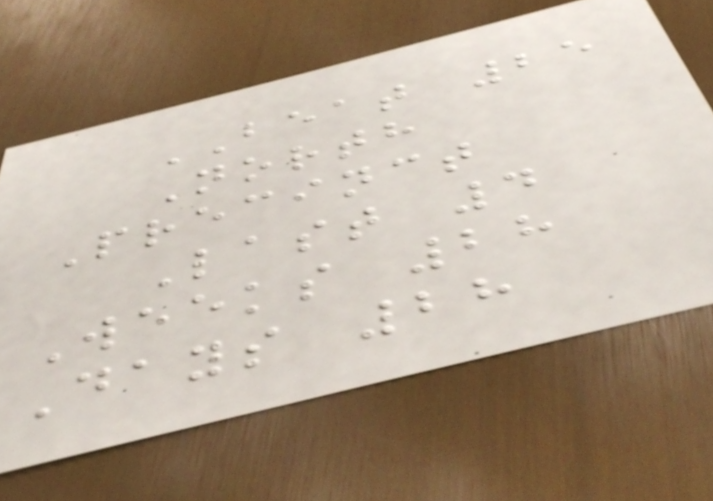BEAT 25
North
Precinct
Last 4
Weeks 28
Days 28
